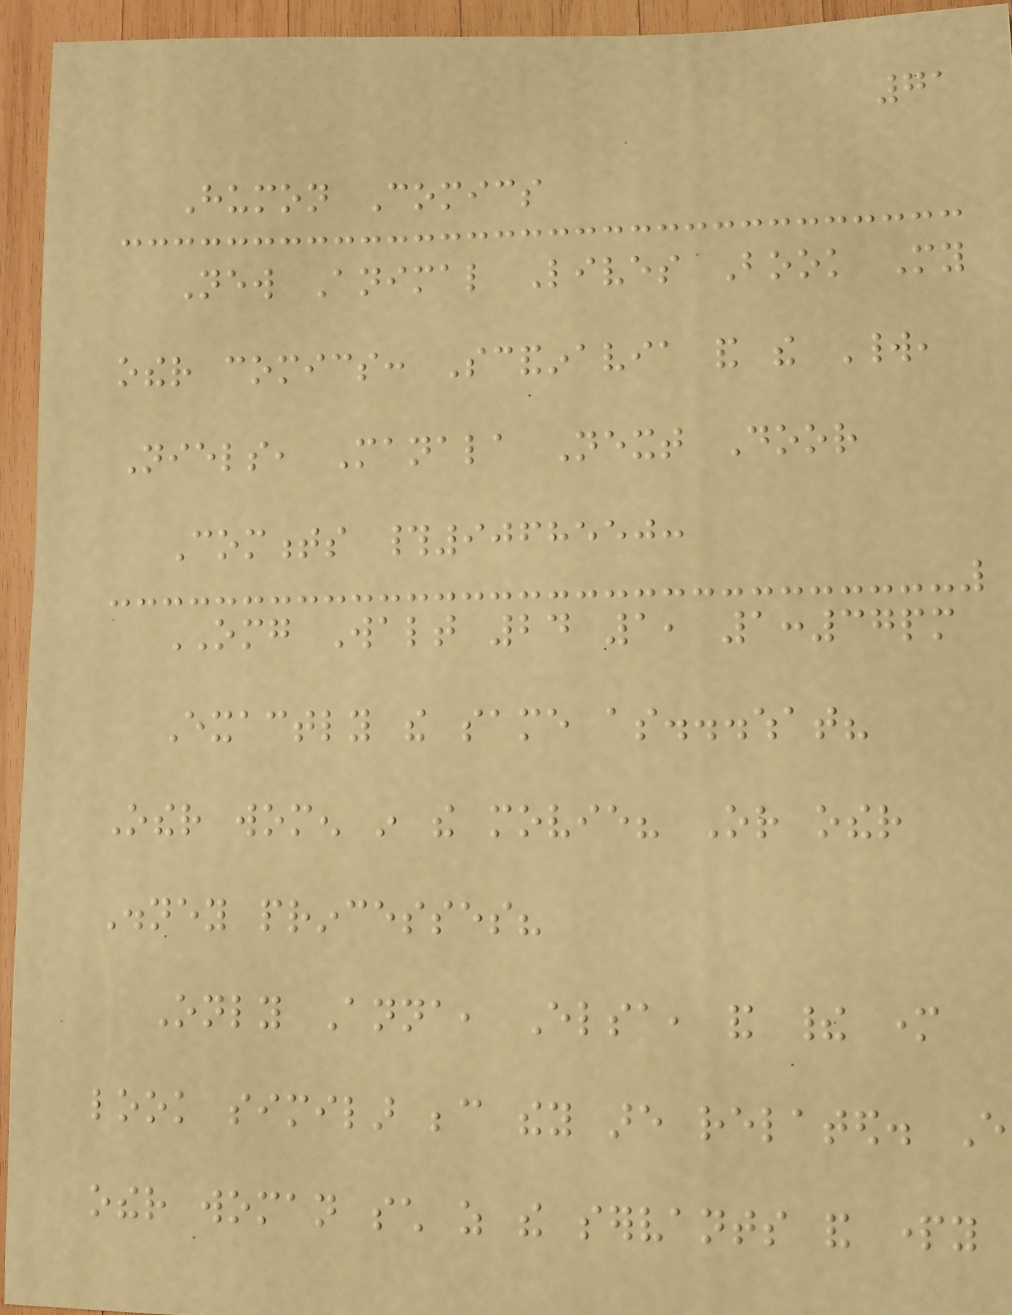71
Humon Comics
New Animal Lives Book My
other comics: Scandinavia and the World,
Niels, Manala Next Door
Comments #9068550:
OMG Walt 24 1, 1:37pm
Exactly the same as...what?
Other women in the movie? Or other
Disney princesses?
Only Anna, Elsa, and their mother
look similar because they are related. Every
other woman such as the servants and party
